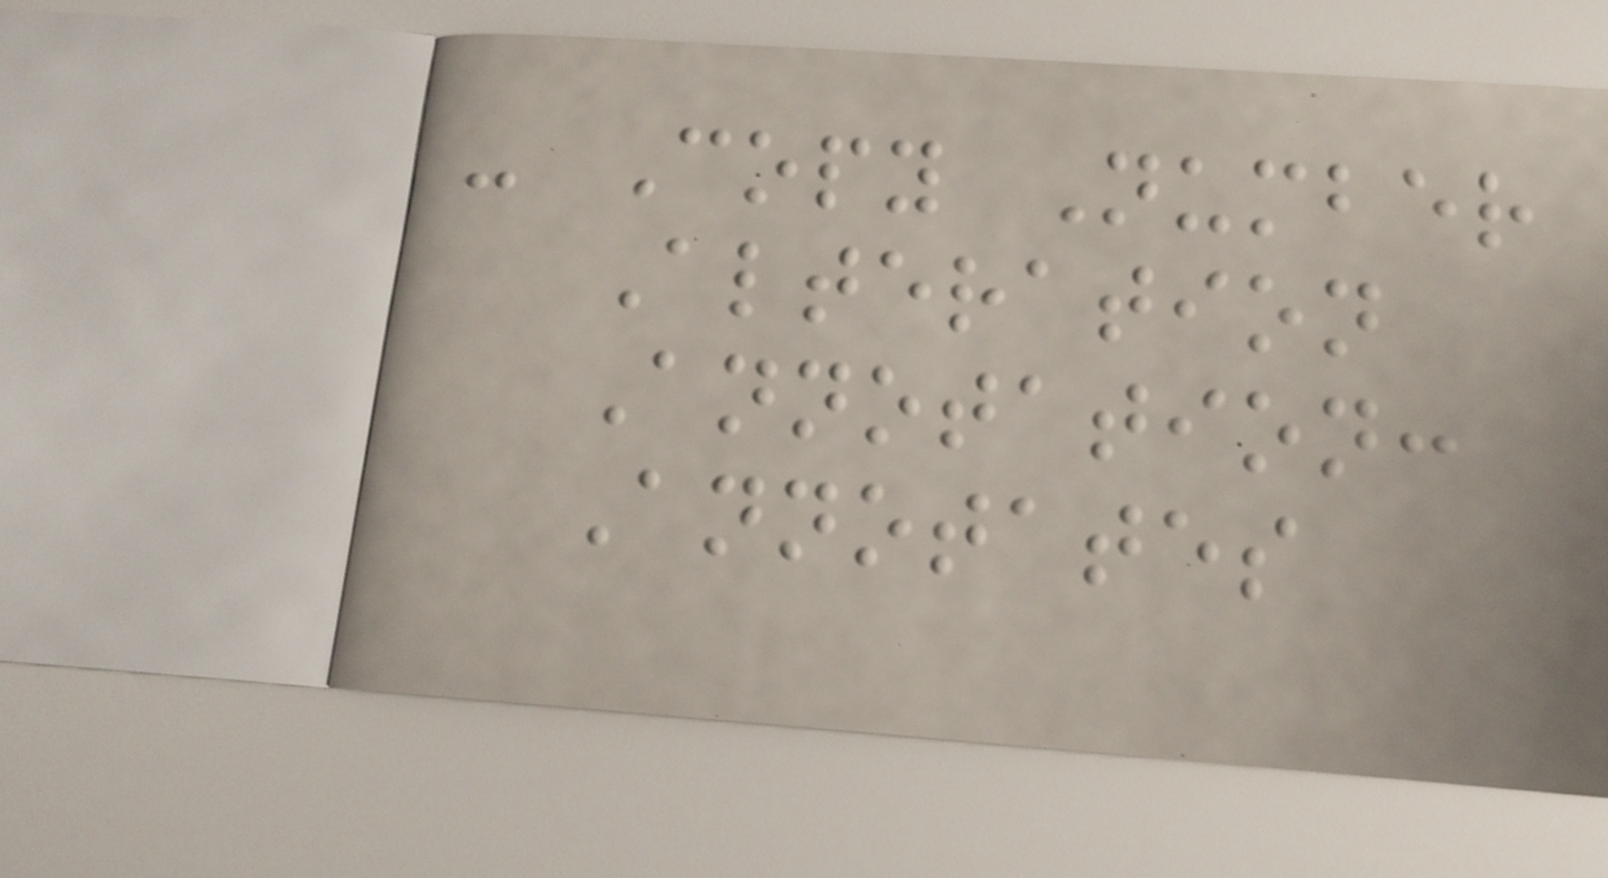- Copy Number
Alteration
Annotation:
Annotates
